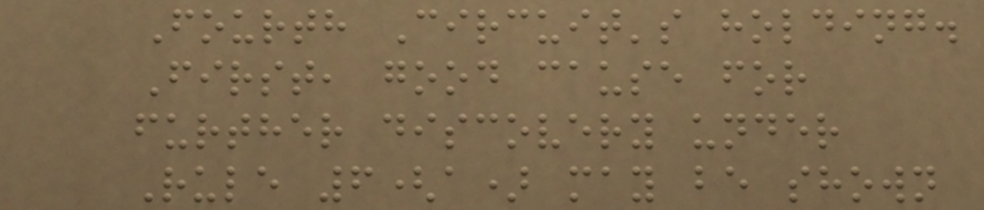Fourth Circuit's holding.
First, good cause for
further discovery under
Rule 6(a) may be shown
